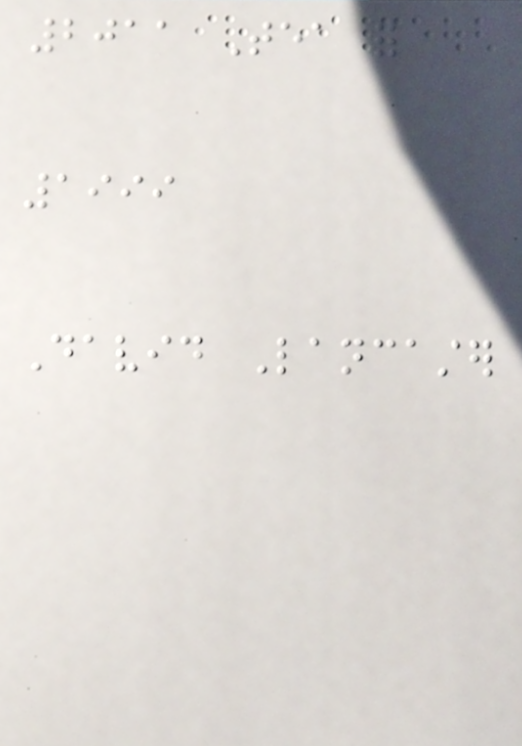2011 Tea for
1999
David Lancaster
